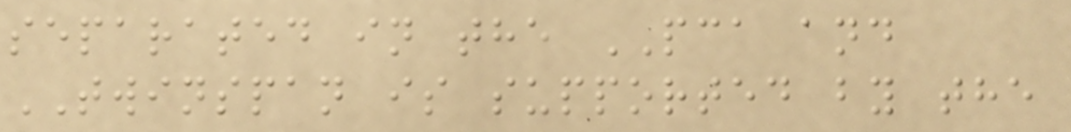separated in the PCA and
TWINSPAN is supported by the
